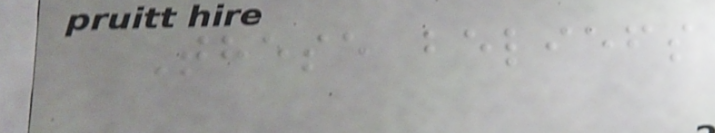These beliefs
